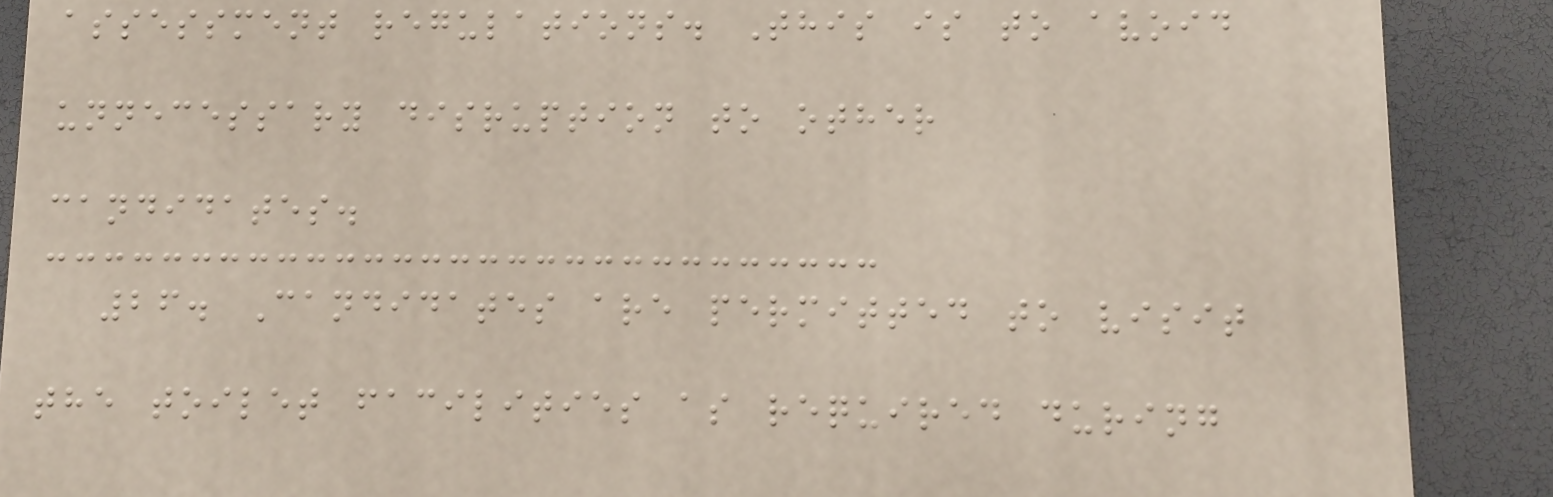assessment regulations. This is to avoid
unnecessary disruption to other
candidates.
26. Candidates are permitted to visit
the toilet facilities as required during
